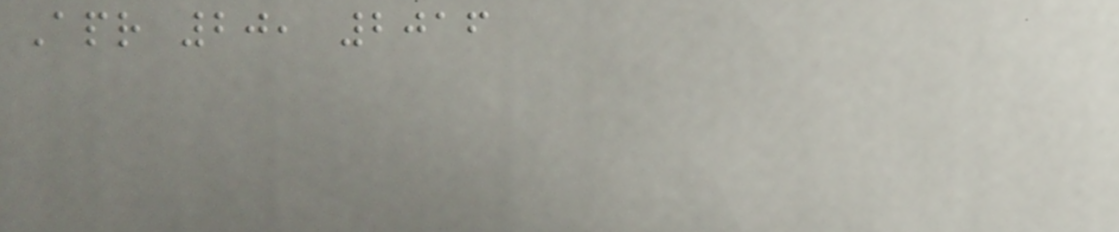Apr 20, 2016
